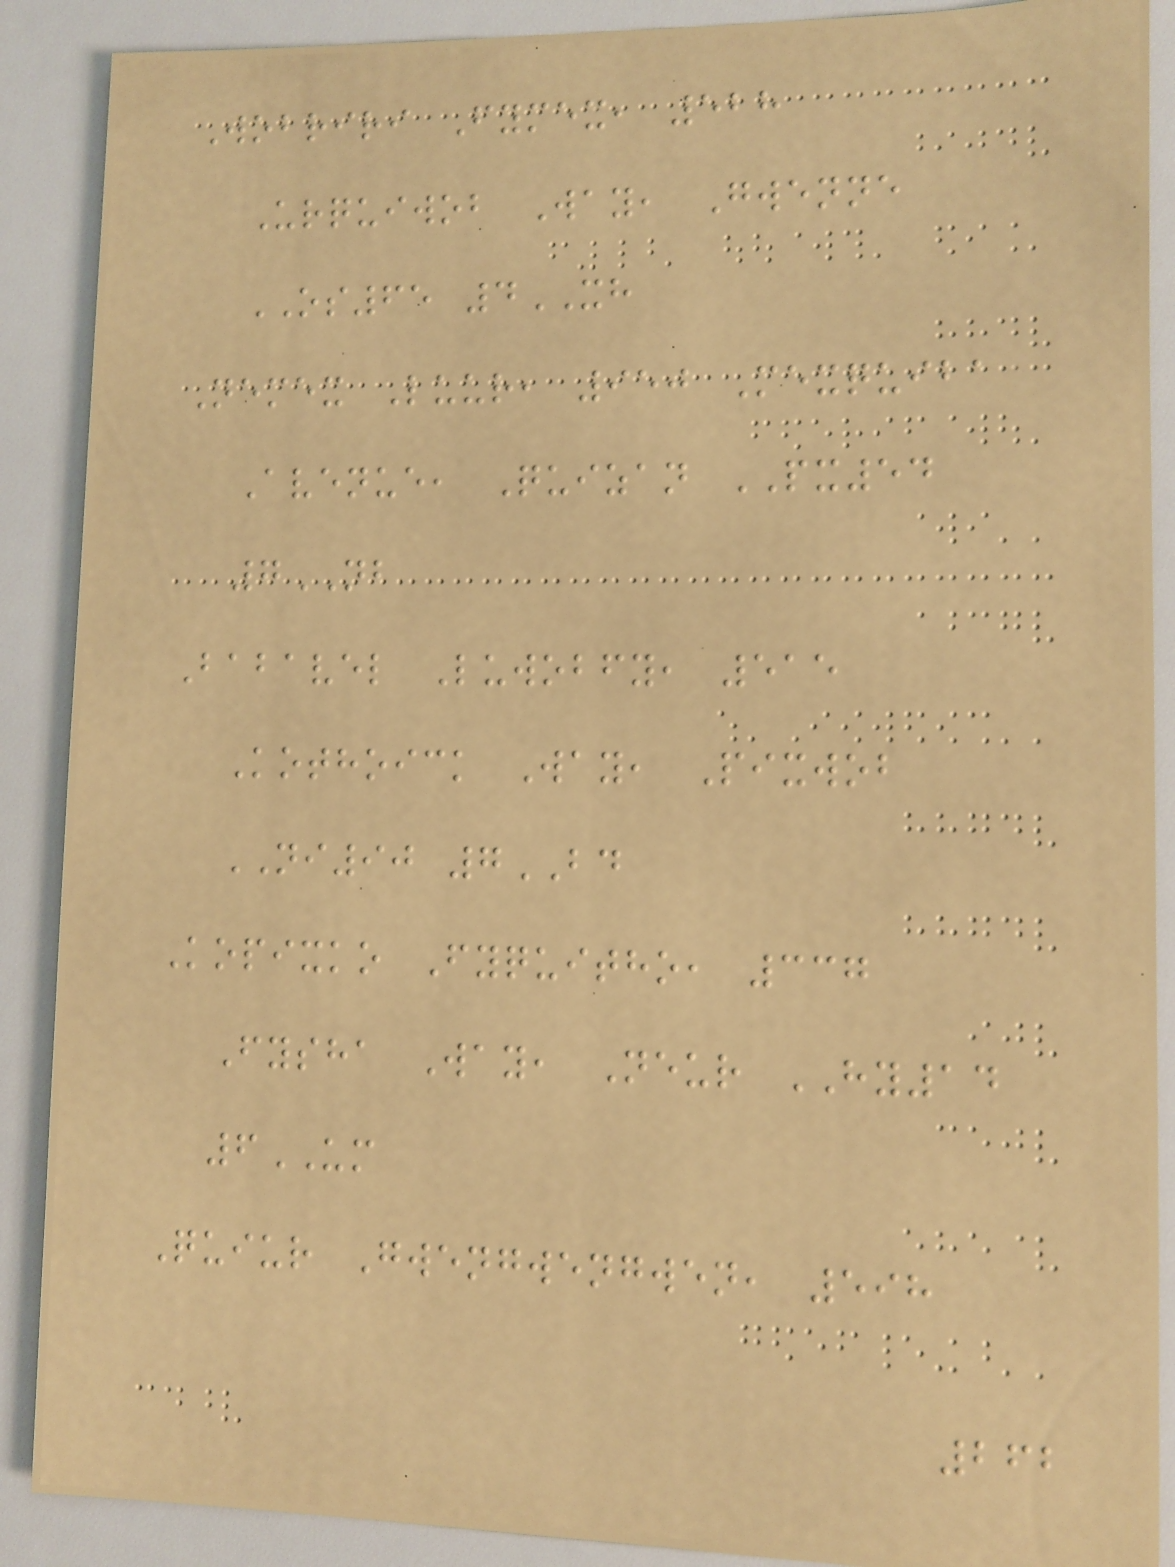Wobriri Fymex, 528
Urquiwob Way, Gwenne
OS65 4XH
Nemex Luur, 950 Mexquiba
Avenue, Quizan PX54
7NB
Babavel Luwobfy, 515
Kothoick Way, Pixwob
NI90 7BD
Kopixko Fyquitho, 337
Fysha Way, Neur HY14
6UM
Quiur Gwengwengwen, 598
262
